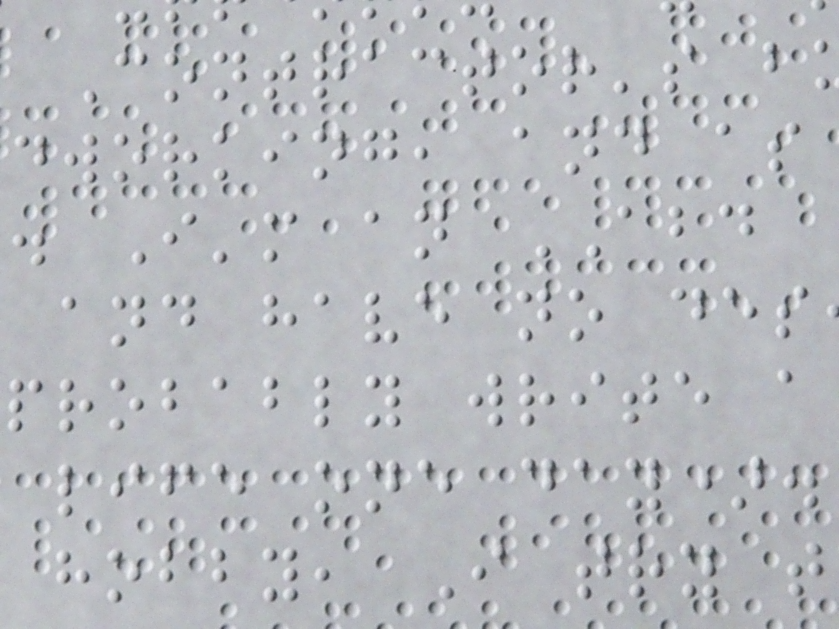Contractor's b
dworking, and as
. I'm an ABD
and have no des
probably write a
life one day).
hobby, I try t
